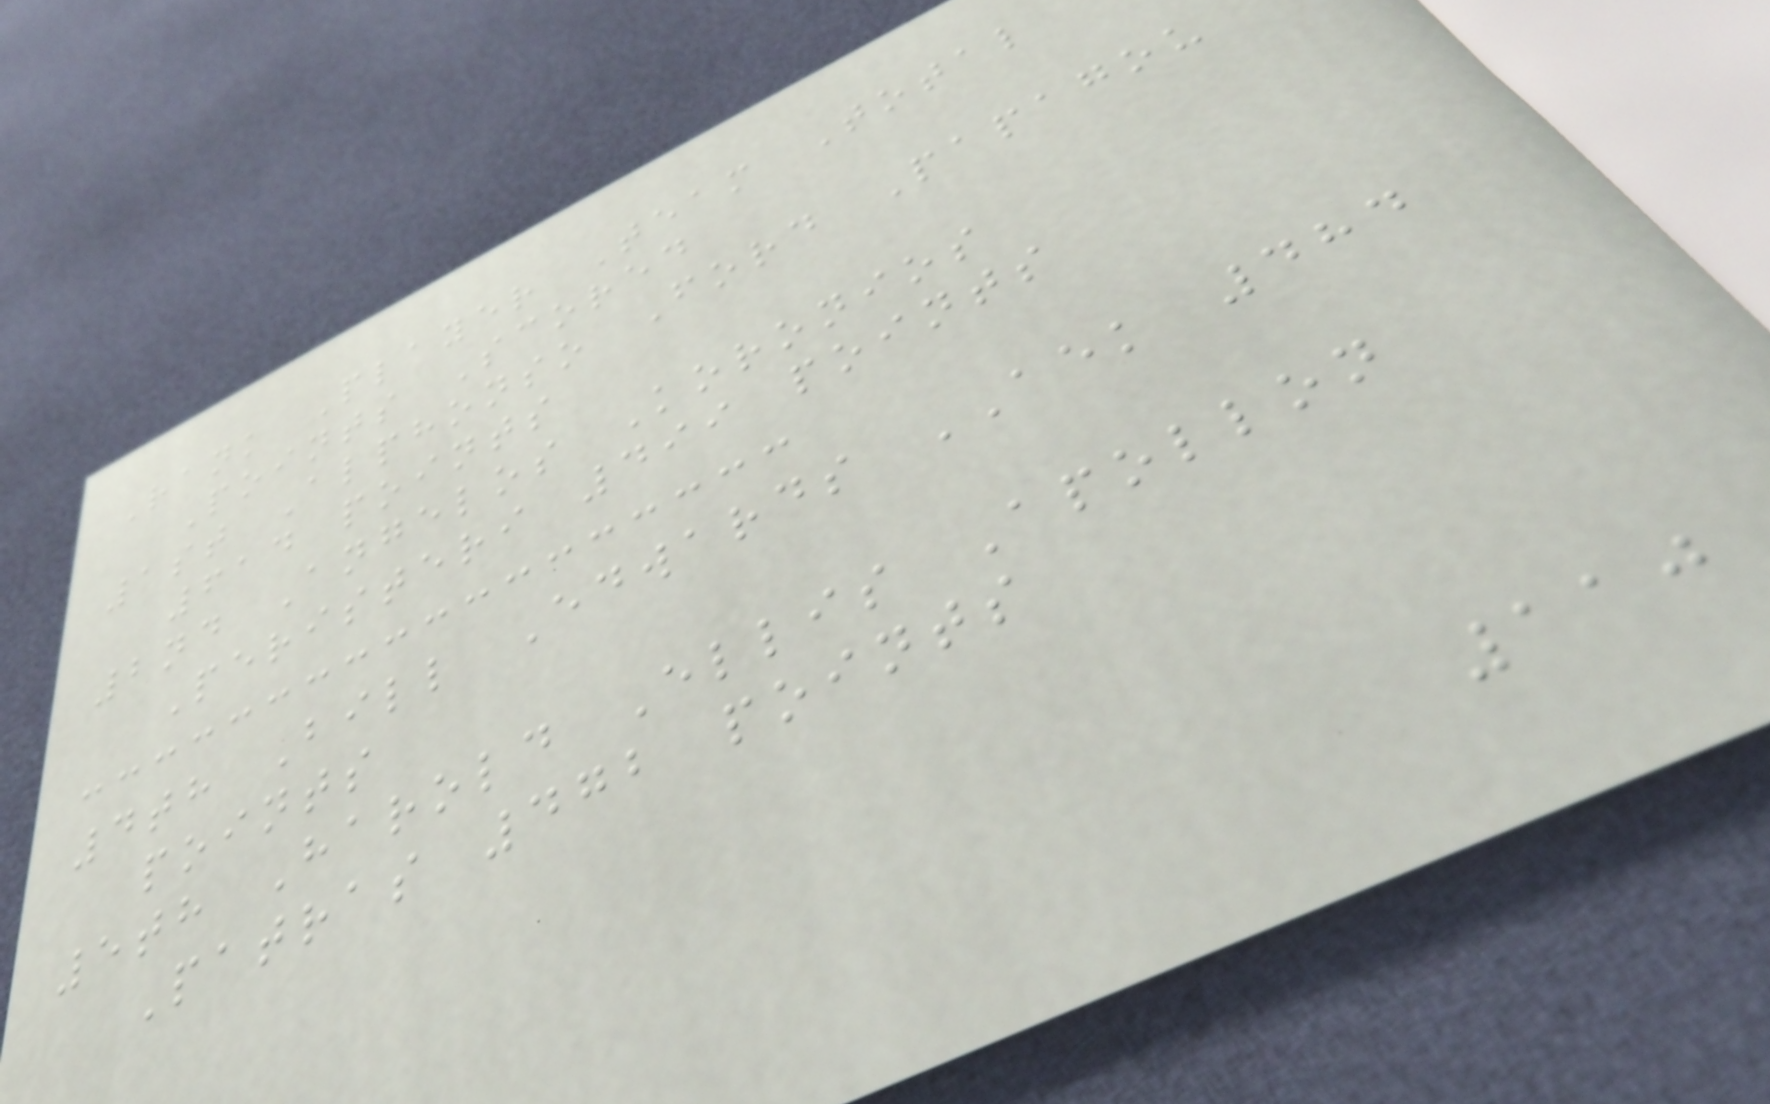Rank Player Team Total
Points Scored
1st Alphonso Ford Papagou
614 points
2nd Angelos Koronios
Peristeri 499 points
4th Bill Edwards AEK 484
points
5th Harold Ellis Apollon
Patras 472 points
110
